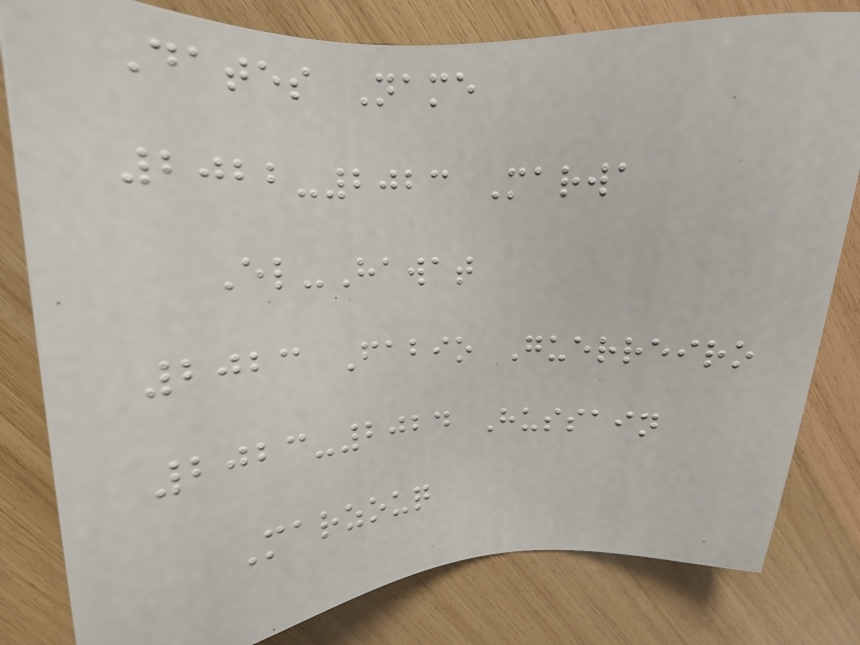Dates Name
2022-2023 Marwa
El-Hawat
2023 Fabio Guerreiro
2023-2024 Hussain
Marzouq
